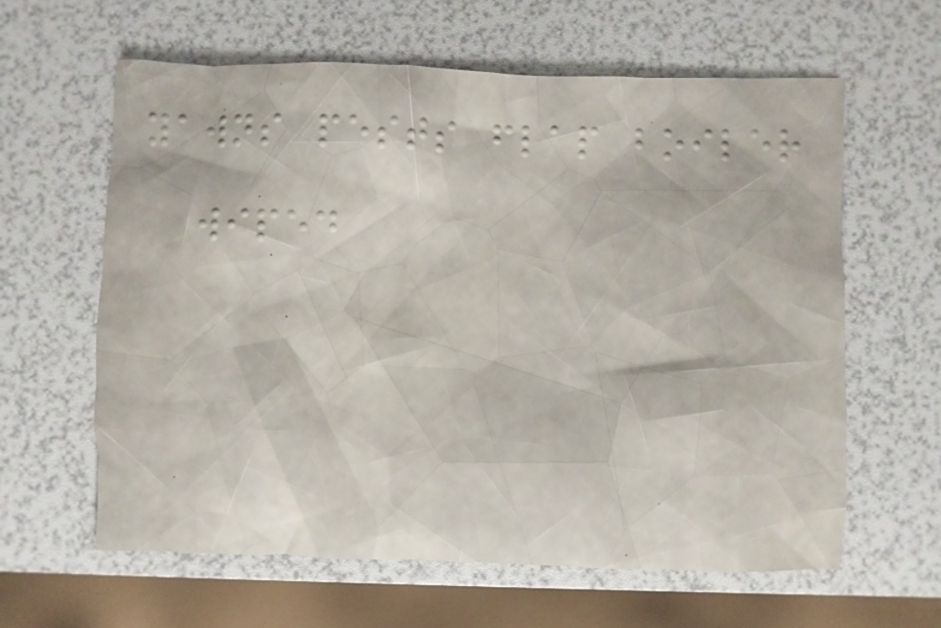yawns pests flap boiler
wiped
